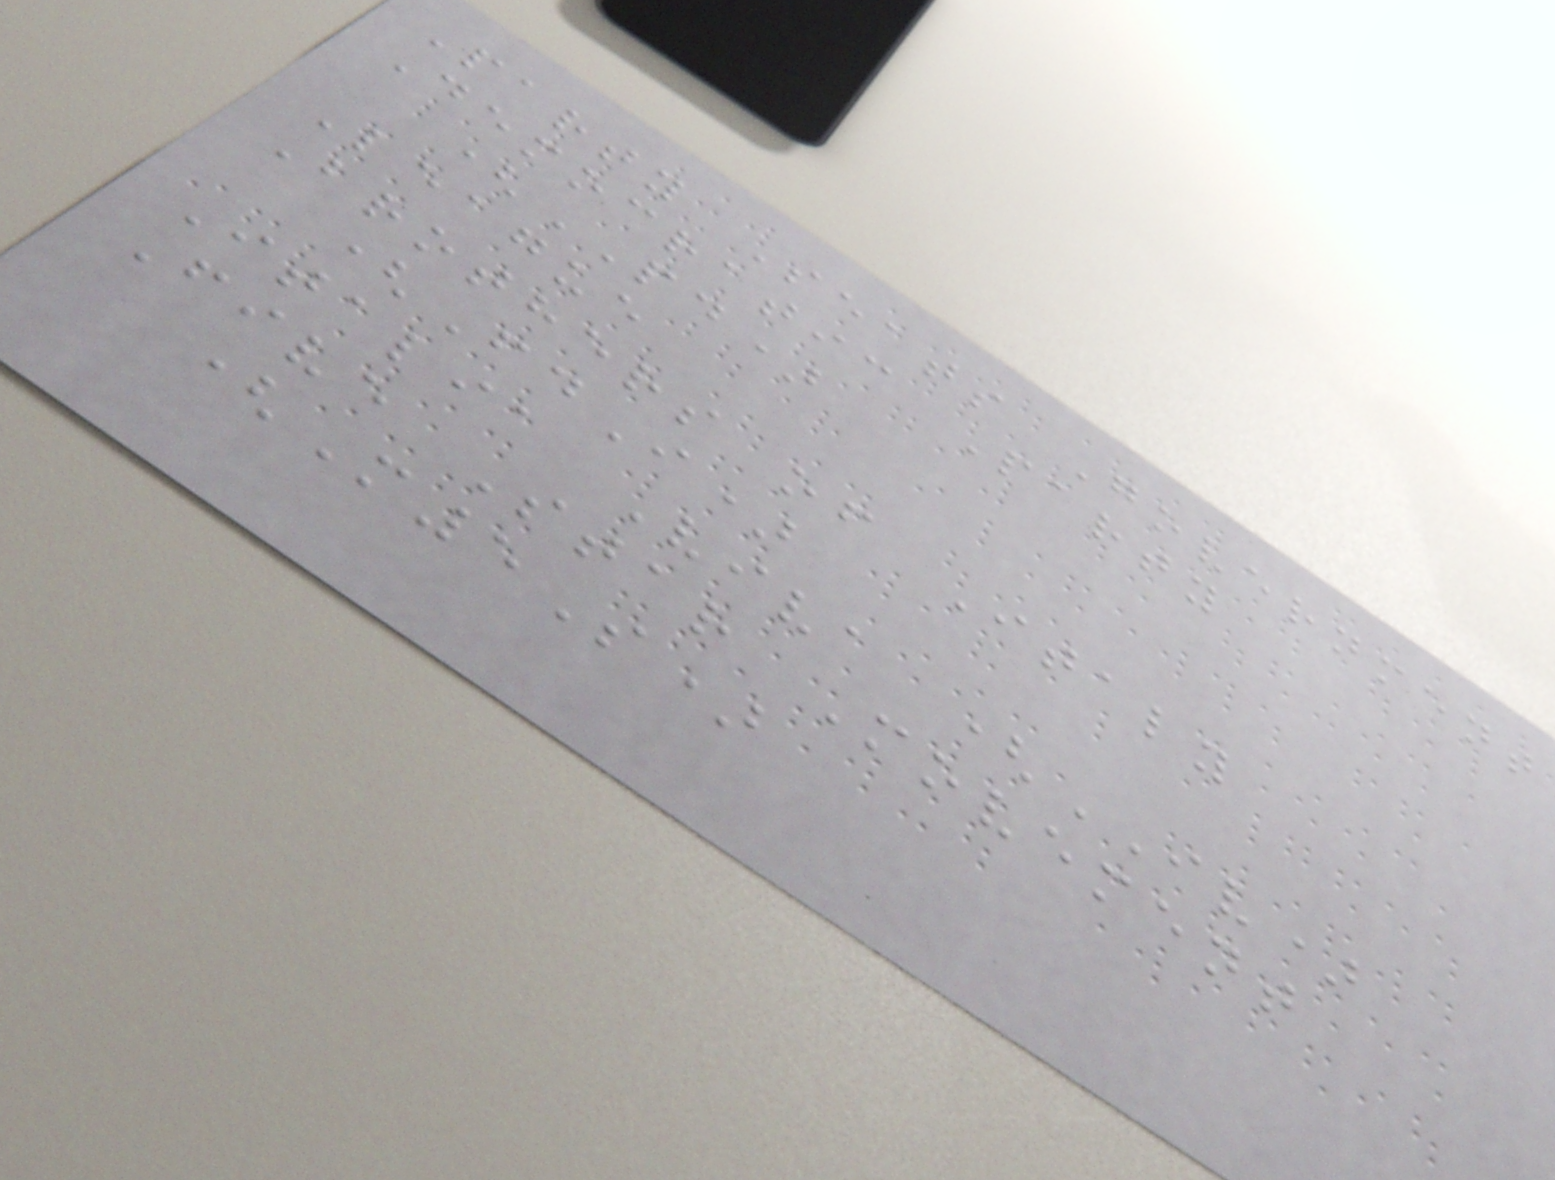Party Seats Government
Democratic Party
(PD)
League
Brothers of Italy
(FdI)
Italia Viva (IV)
Five Star Movement
(M5S)
